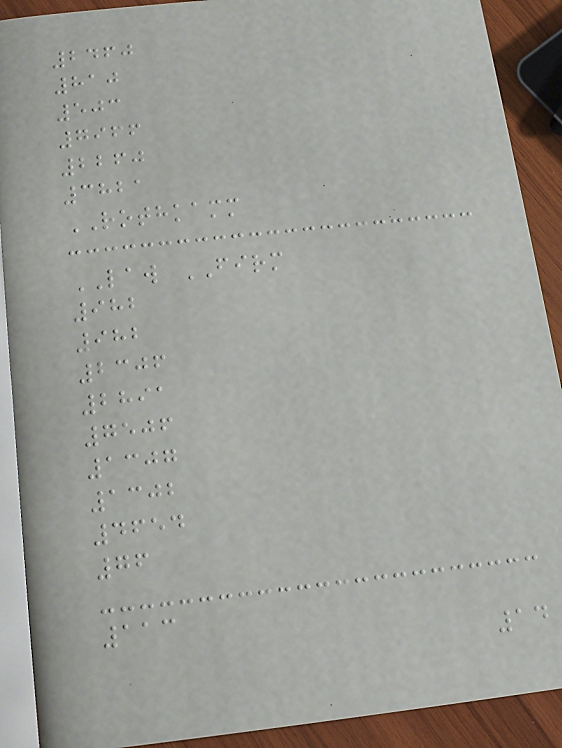2460
810
503
7966
2260
3821
ROTHKAMM
LAW FIRM
982
982
2306
2891
7506
1307
1302
4654
76
113
14
